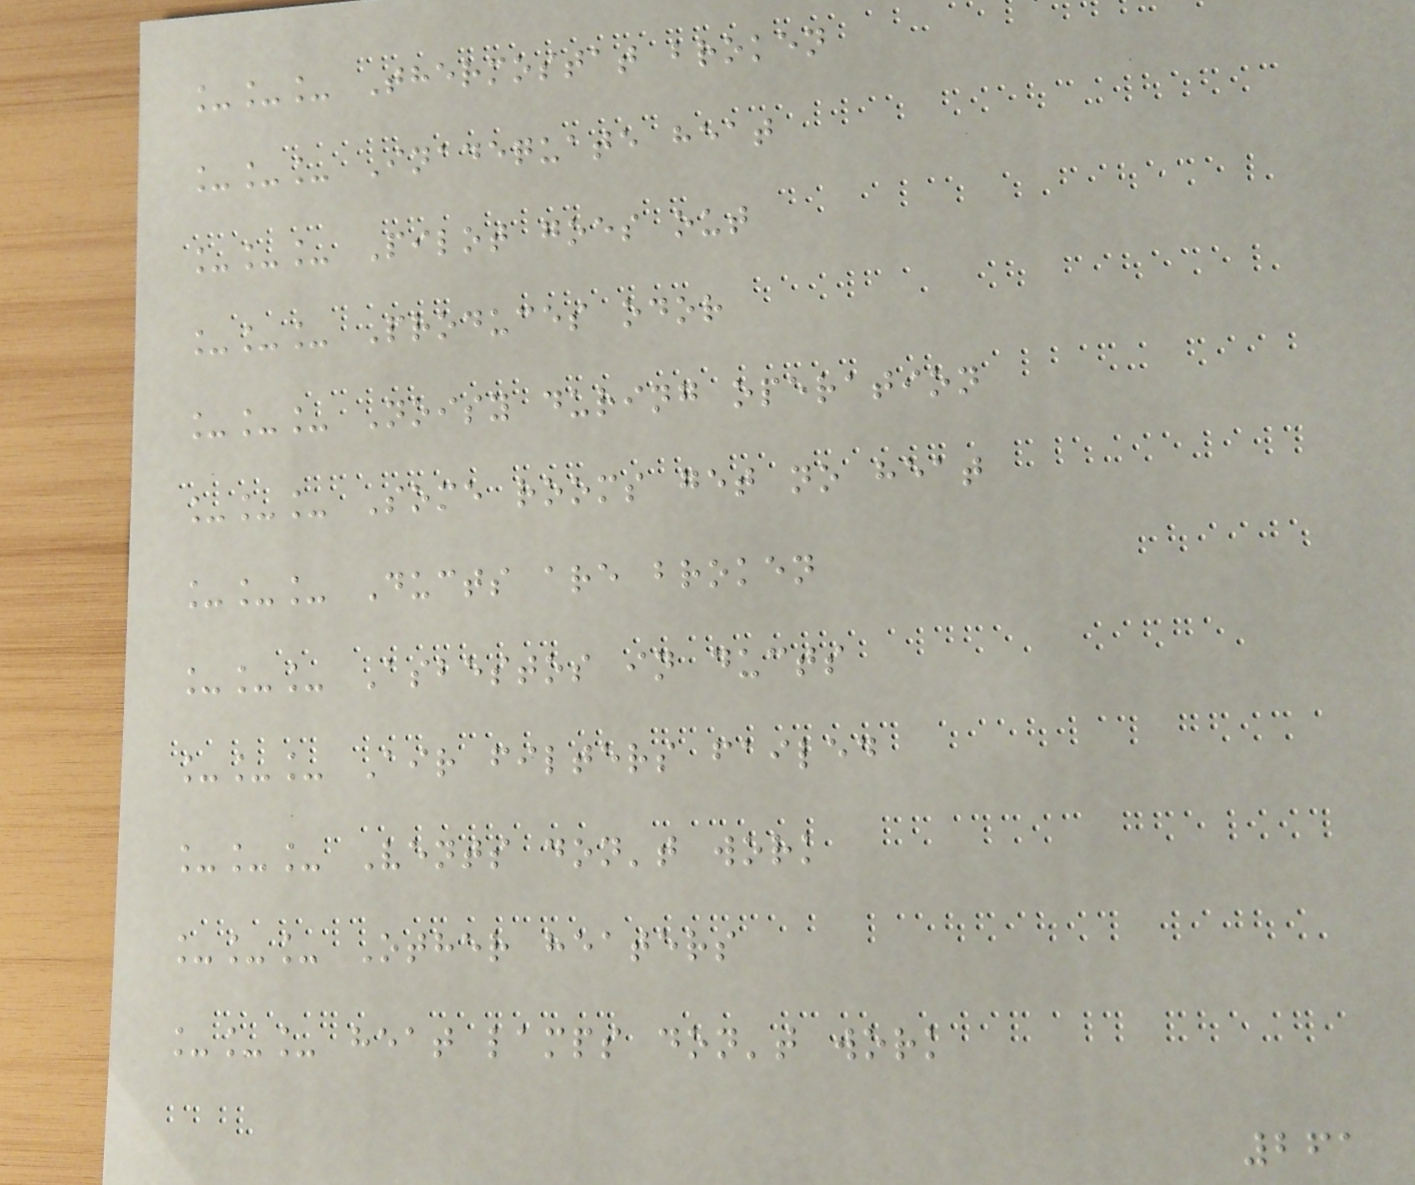___ Thermostat broken
___ Inadequate heat
___ Pilot goes out
___ Produces odor
___ Noisy during operation
___ Some rooms get no heat
___ Ducts are broken
___ Asbestos in ducts
___ Air filters failed
___ Vents don't work
___ Other heaters
___ heat lamps don't work
261
